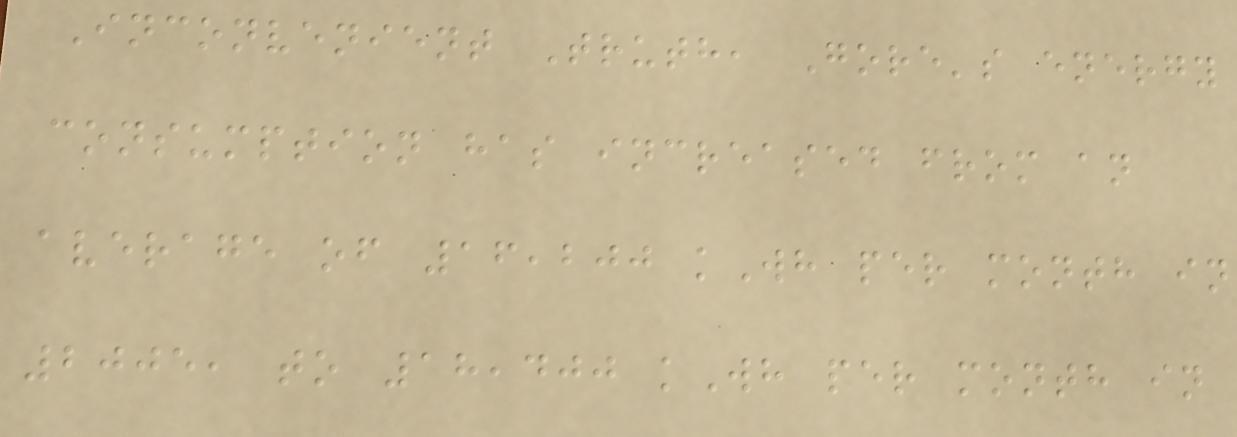Inconvenient Truth, Gore's energy
consumption has increased from an
average of 16,200 kWh per month in
2005, to 18,400 kWh per month in
